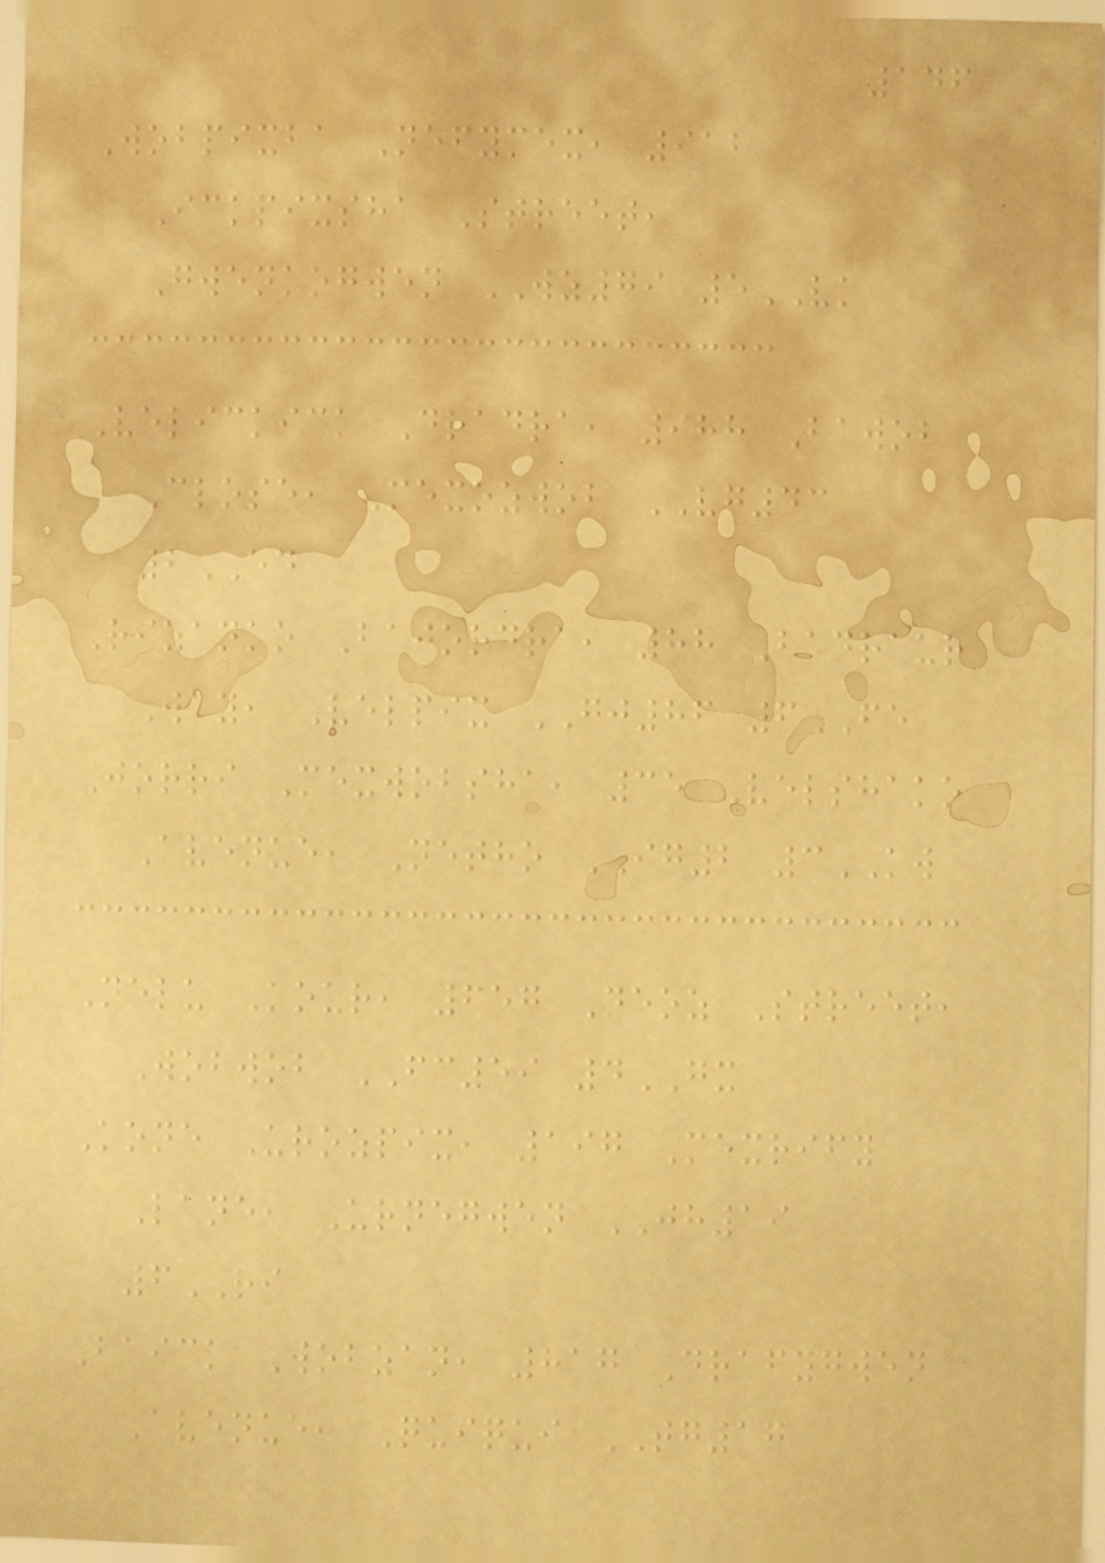146
Wobpixba Nefymex, 912
Ickpixsha Street,
Gwenkogwen WZ79 5VK
Velickick Dradra, 988 Bawob
Close, Mexozwob VG43
2ED
Rizanko Bajordra, 88 Badraur
Way, Velpix GJ86 6FE
Jorri Mexwobsha, 35 Velshako
Avenue, Netho IG2 3KW
Nelu Kour, 657 Neoz Street,
Wobwob FC59 4GX
Kone Urozpix, 197 Mexrify
Lane, Urnegwen JH19
6RI
Baick Wobzan, 817 Drafygwen
Avenue, Quiqui TG17
